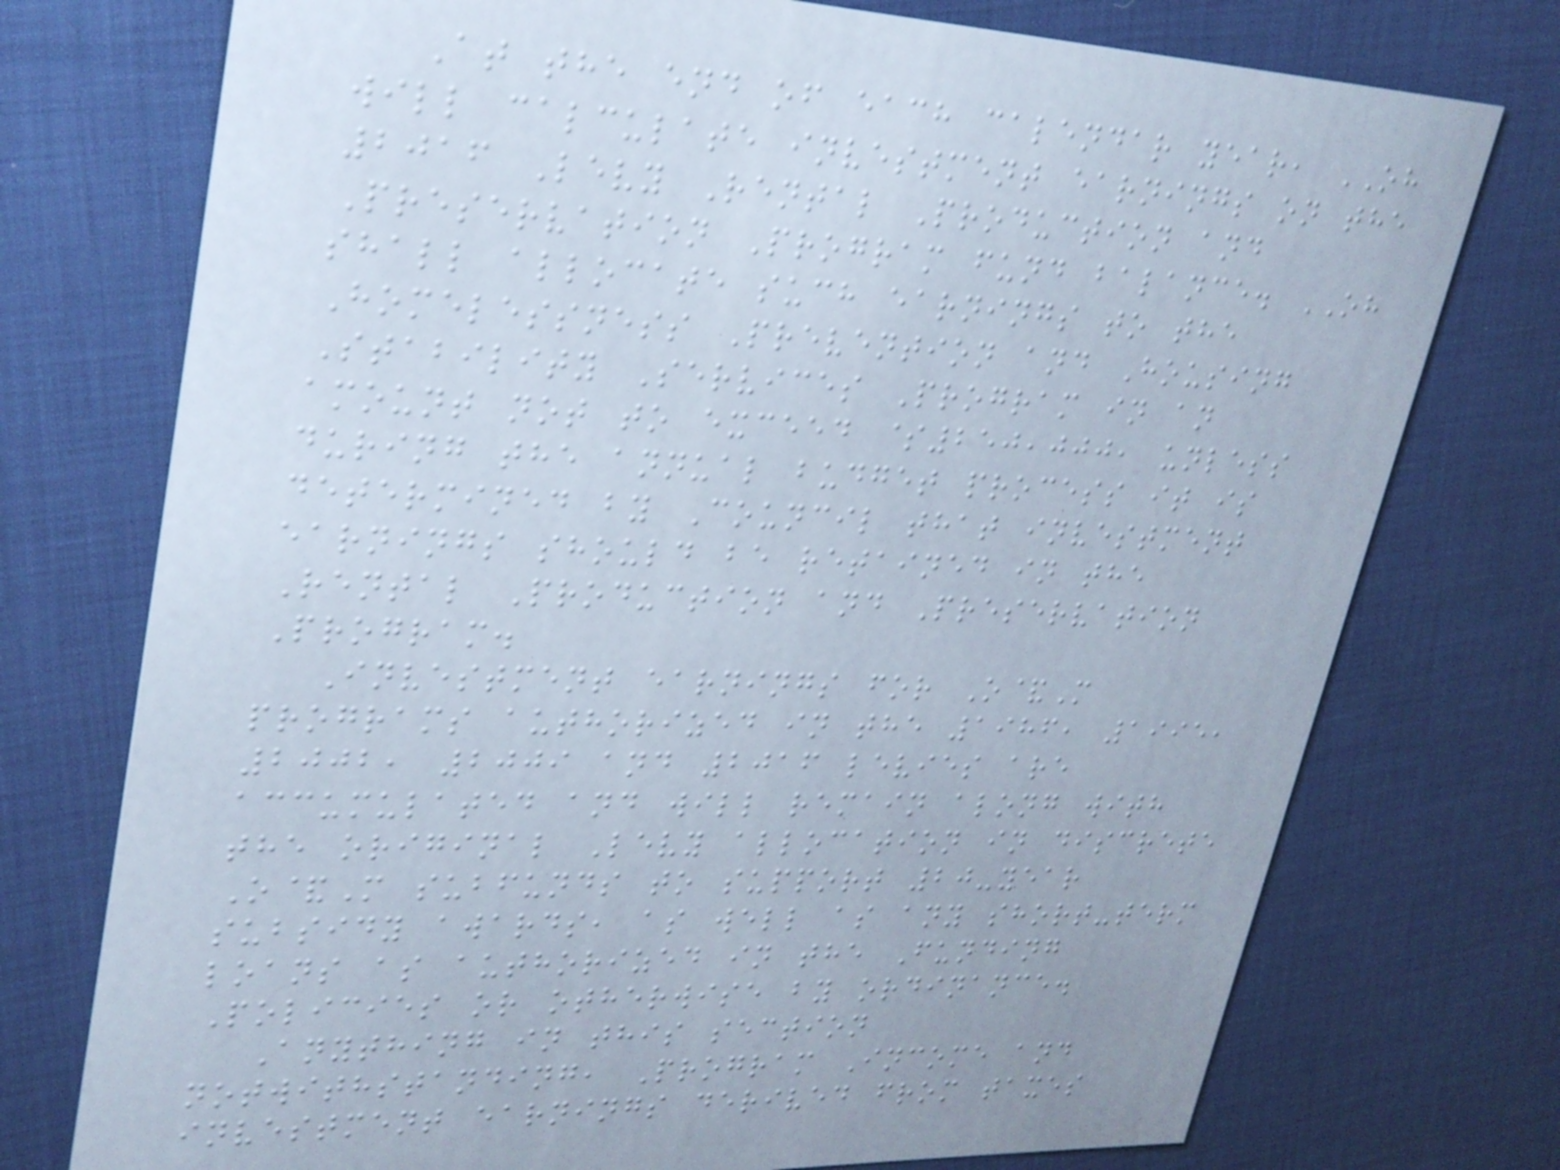At the end of each calendar year, OH
will calculate investment earnings on the
2016 Levy Rental Production and
Preservation Program fund balance. OH
shall allocate such earnings to the
Homelessness Prevention and Housing
Stability Services Program in an
amount not to exceed $250,000, unless
during the annual budget process it is
determined by Council that investment
earnings should be retained in the
Rental Production and Preservation
Program.
Investment earnings for O&M
programs authorized in the 1986, 1995,
2002, 2009 and 2016 levies are
accumulated and will remain along with
the original Levy allocation in discrete
O&M subfunds to support 20-year
subsidy awards, as well as any short-term
loans as authorized in the Funding
Policies or otherwise by ordinance.
Anything in this section
notwithstanding, Program Income and
investment earnings derived from taxes
